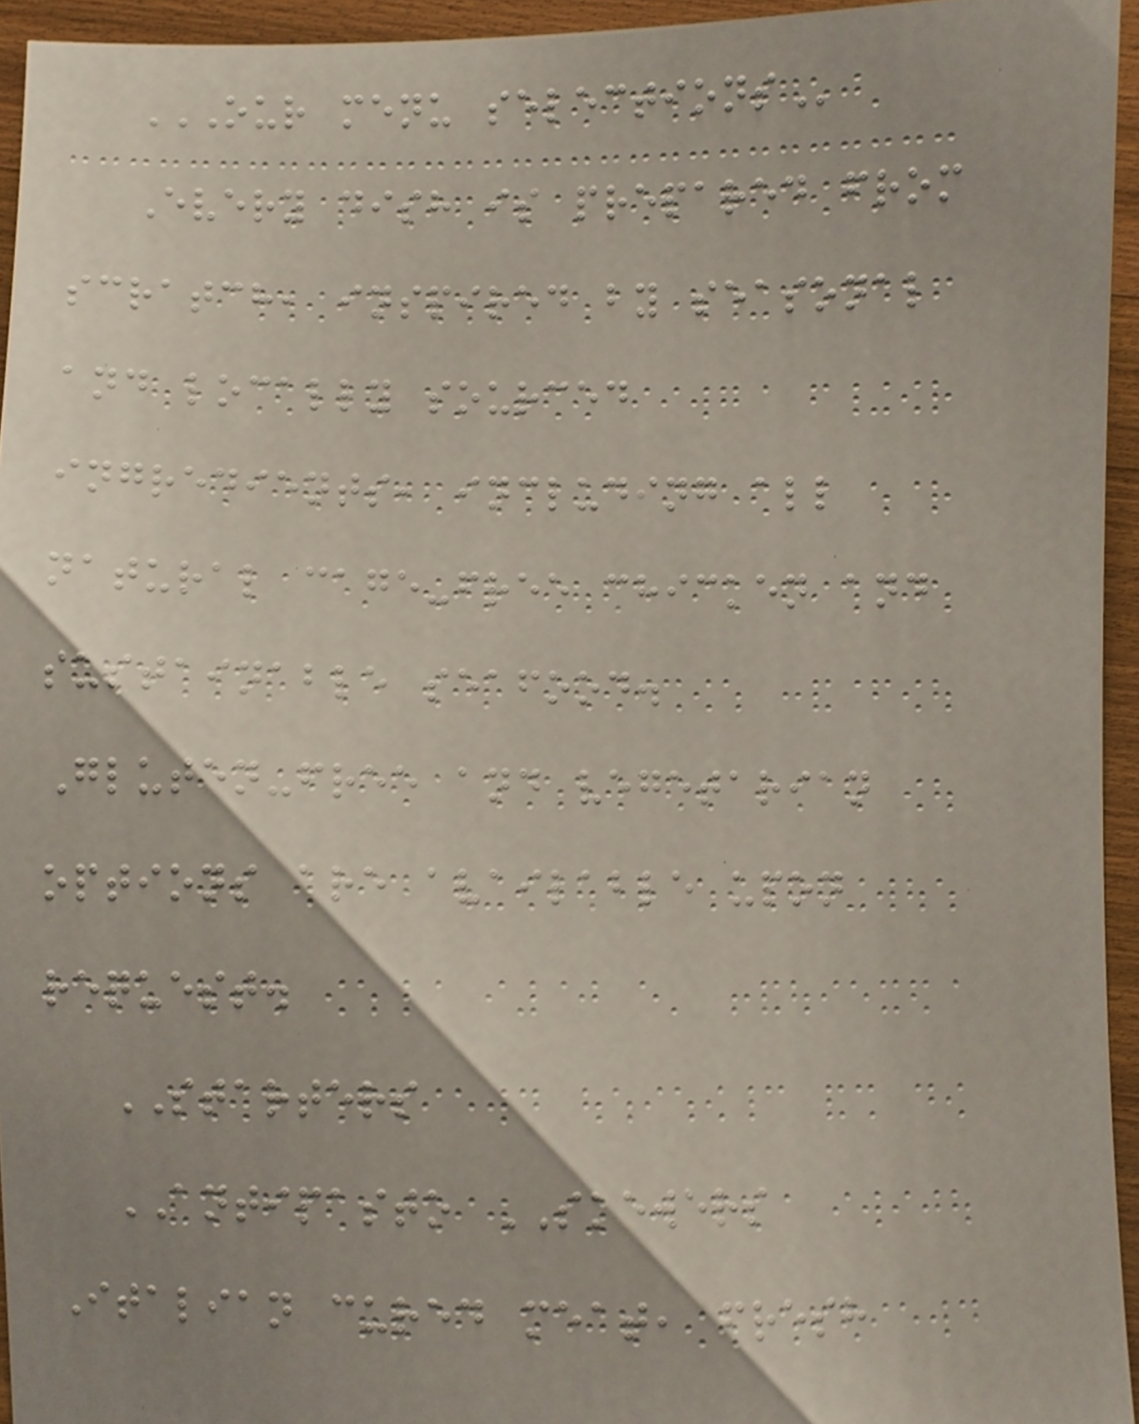OUR MENU SELECTIONS
Every dish is prepared from
scratch, inspired by seasonal
and locally sourced
ingredients, including all
natural cage-free chicken and
sustainable seafood.
Gluten-free and vegetarian
options are available upon
request.
STARTERS
ANTIPASTO SKEWERS
Italian cured meat, fresh
